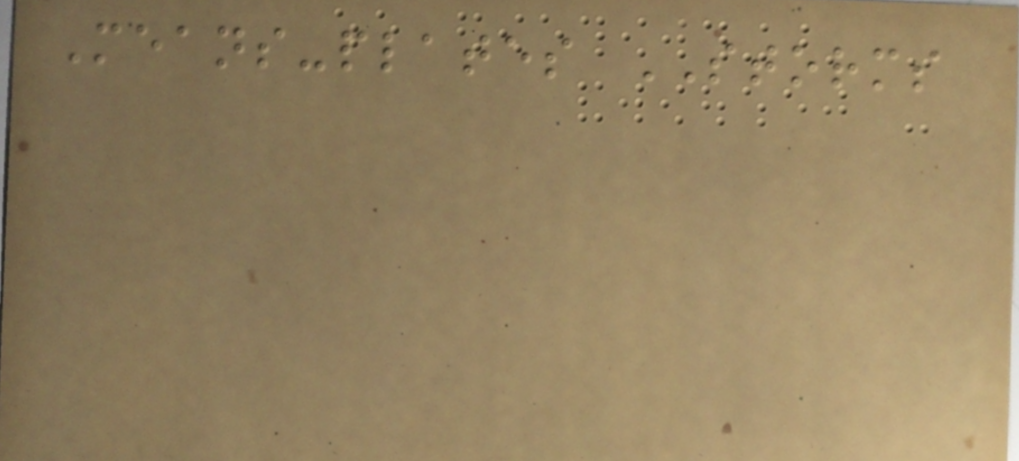Means-plates STORMS
